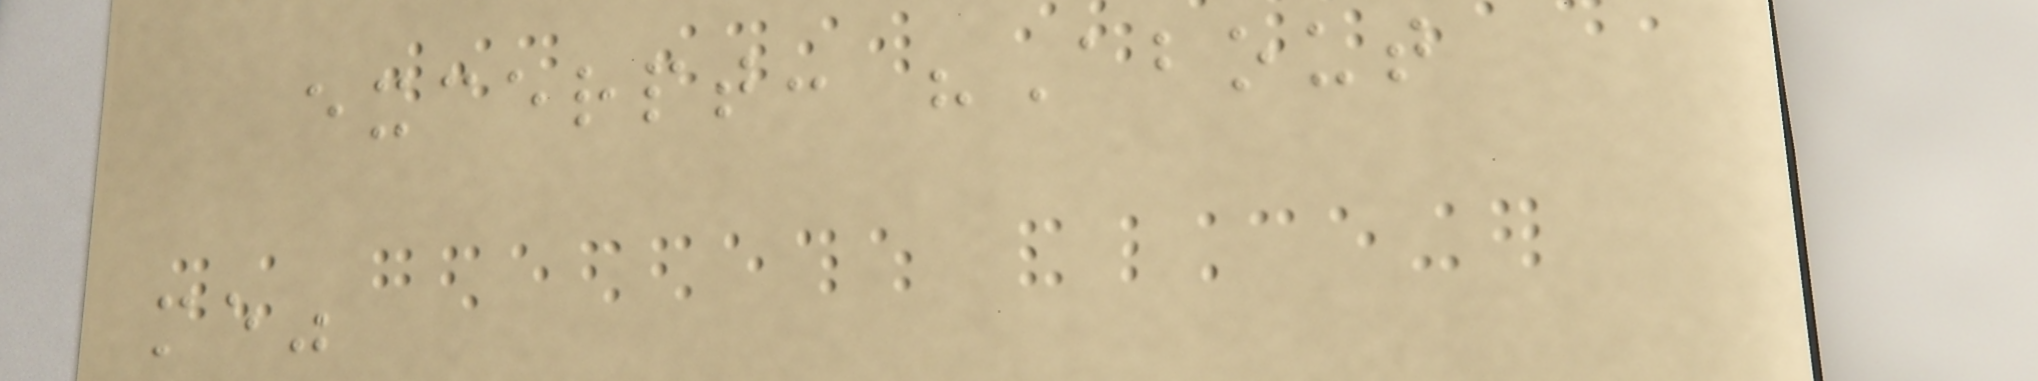excerpt: "About
me"
